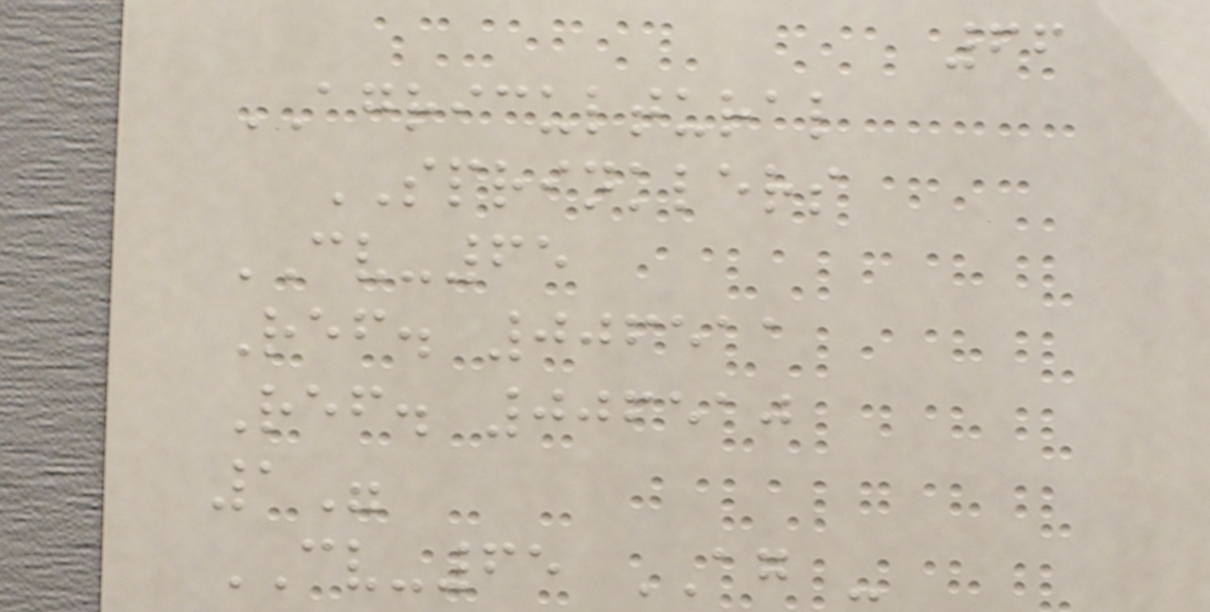66
AGRICULTURAL
SPRINKLERS
CV-65
Ref. 006511
Ref. 006510
1"
CV-65 AG -
